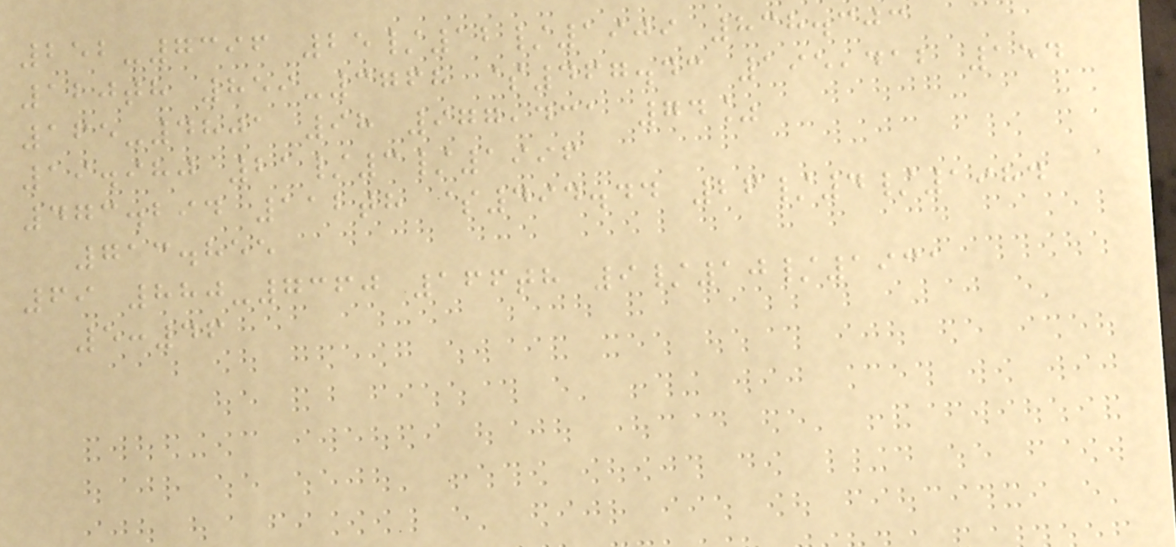252-7396 25/12/1909 838.303
120th 859-3768 $467.43 195,412 154
165-4801 98 977,431 74%
19.980 21/3/1996
473.294 112th $494.44 26/4/1984
713.855
69 880-7360 166th 9/10/1931
5:46
